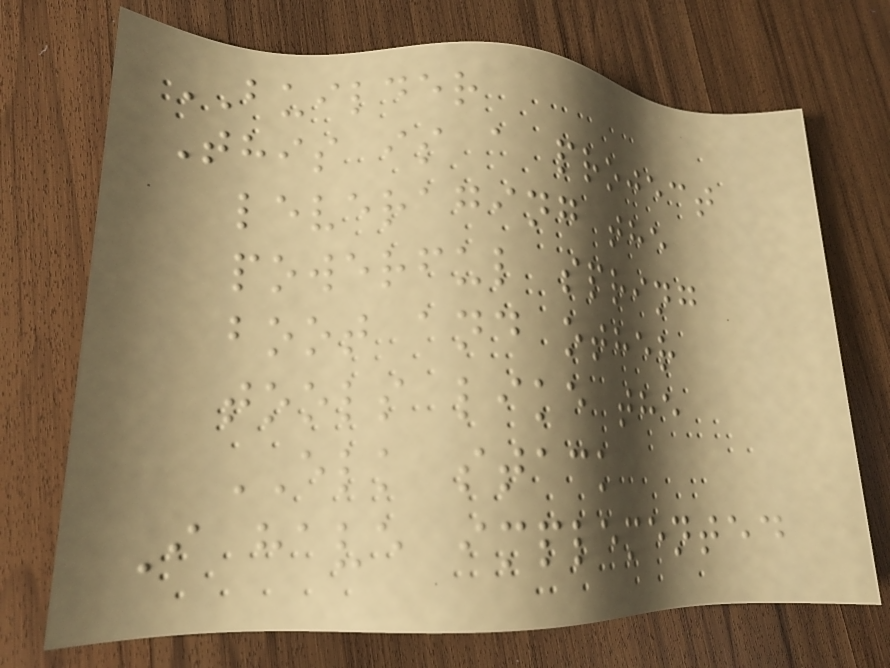BUILDER
This is a project
leveraging the
powerful spring
boot and other
tools like the
ELK stack
I have implemented
